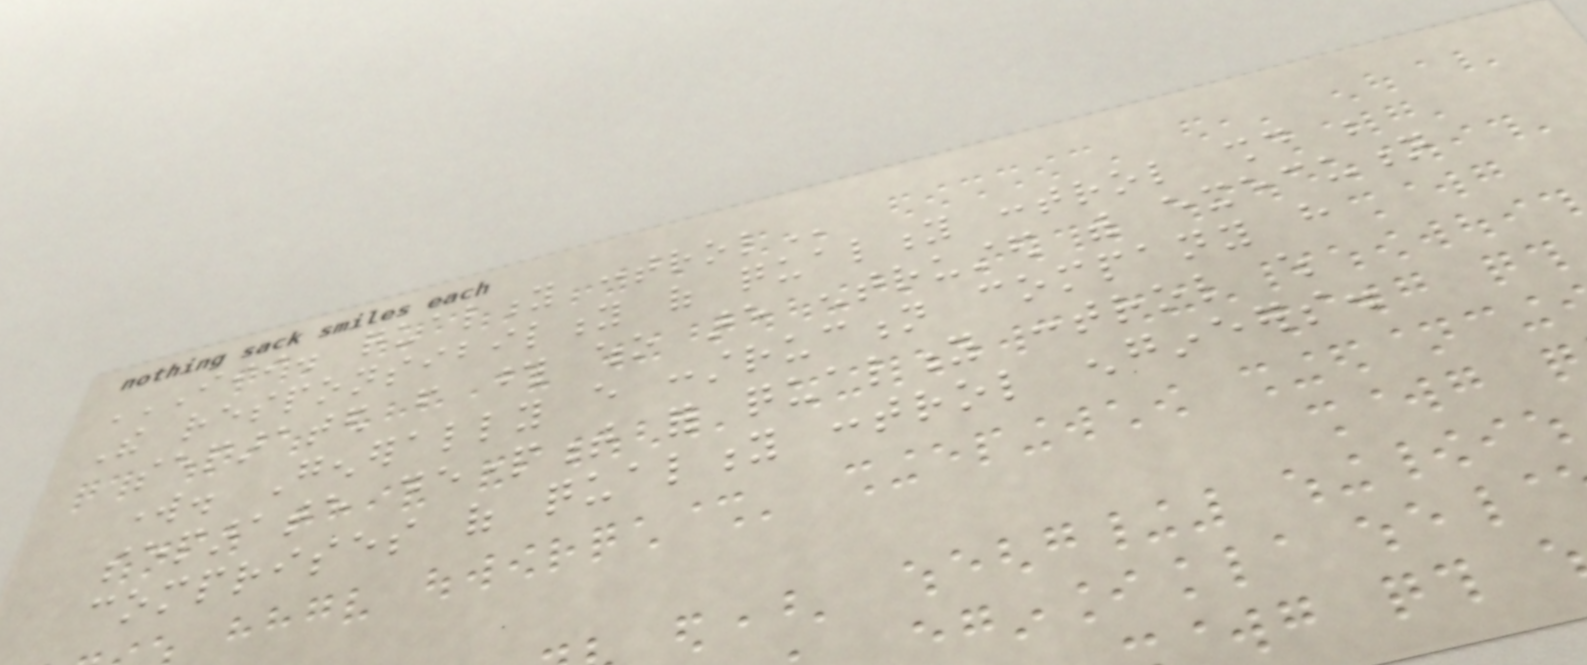III. QUALITY CONTROL
The responsibility of quality control should be
separated from those who are entrusted with execution
work. Generally every construction company have
separate department for quality control which
comprises of quality control engineers.
